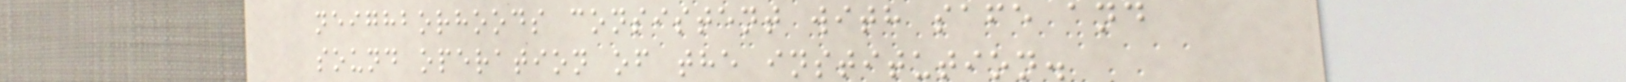neighborhoods consistent with safe and
sound operation of the institution.
